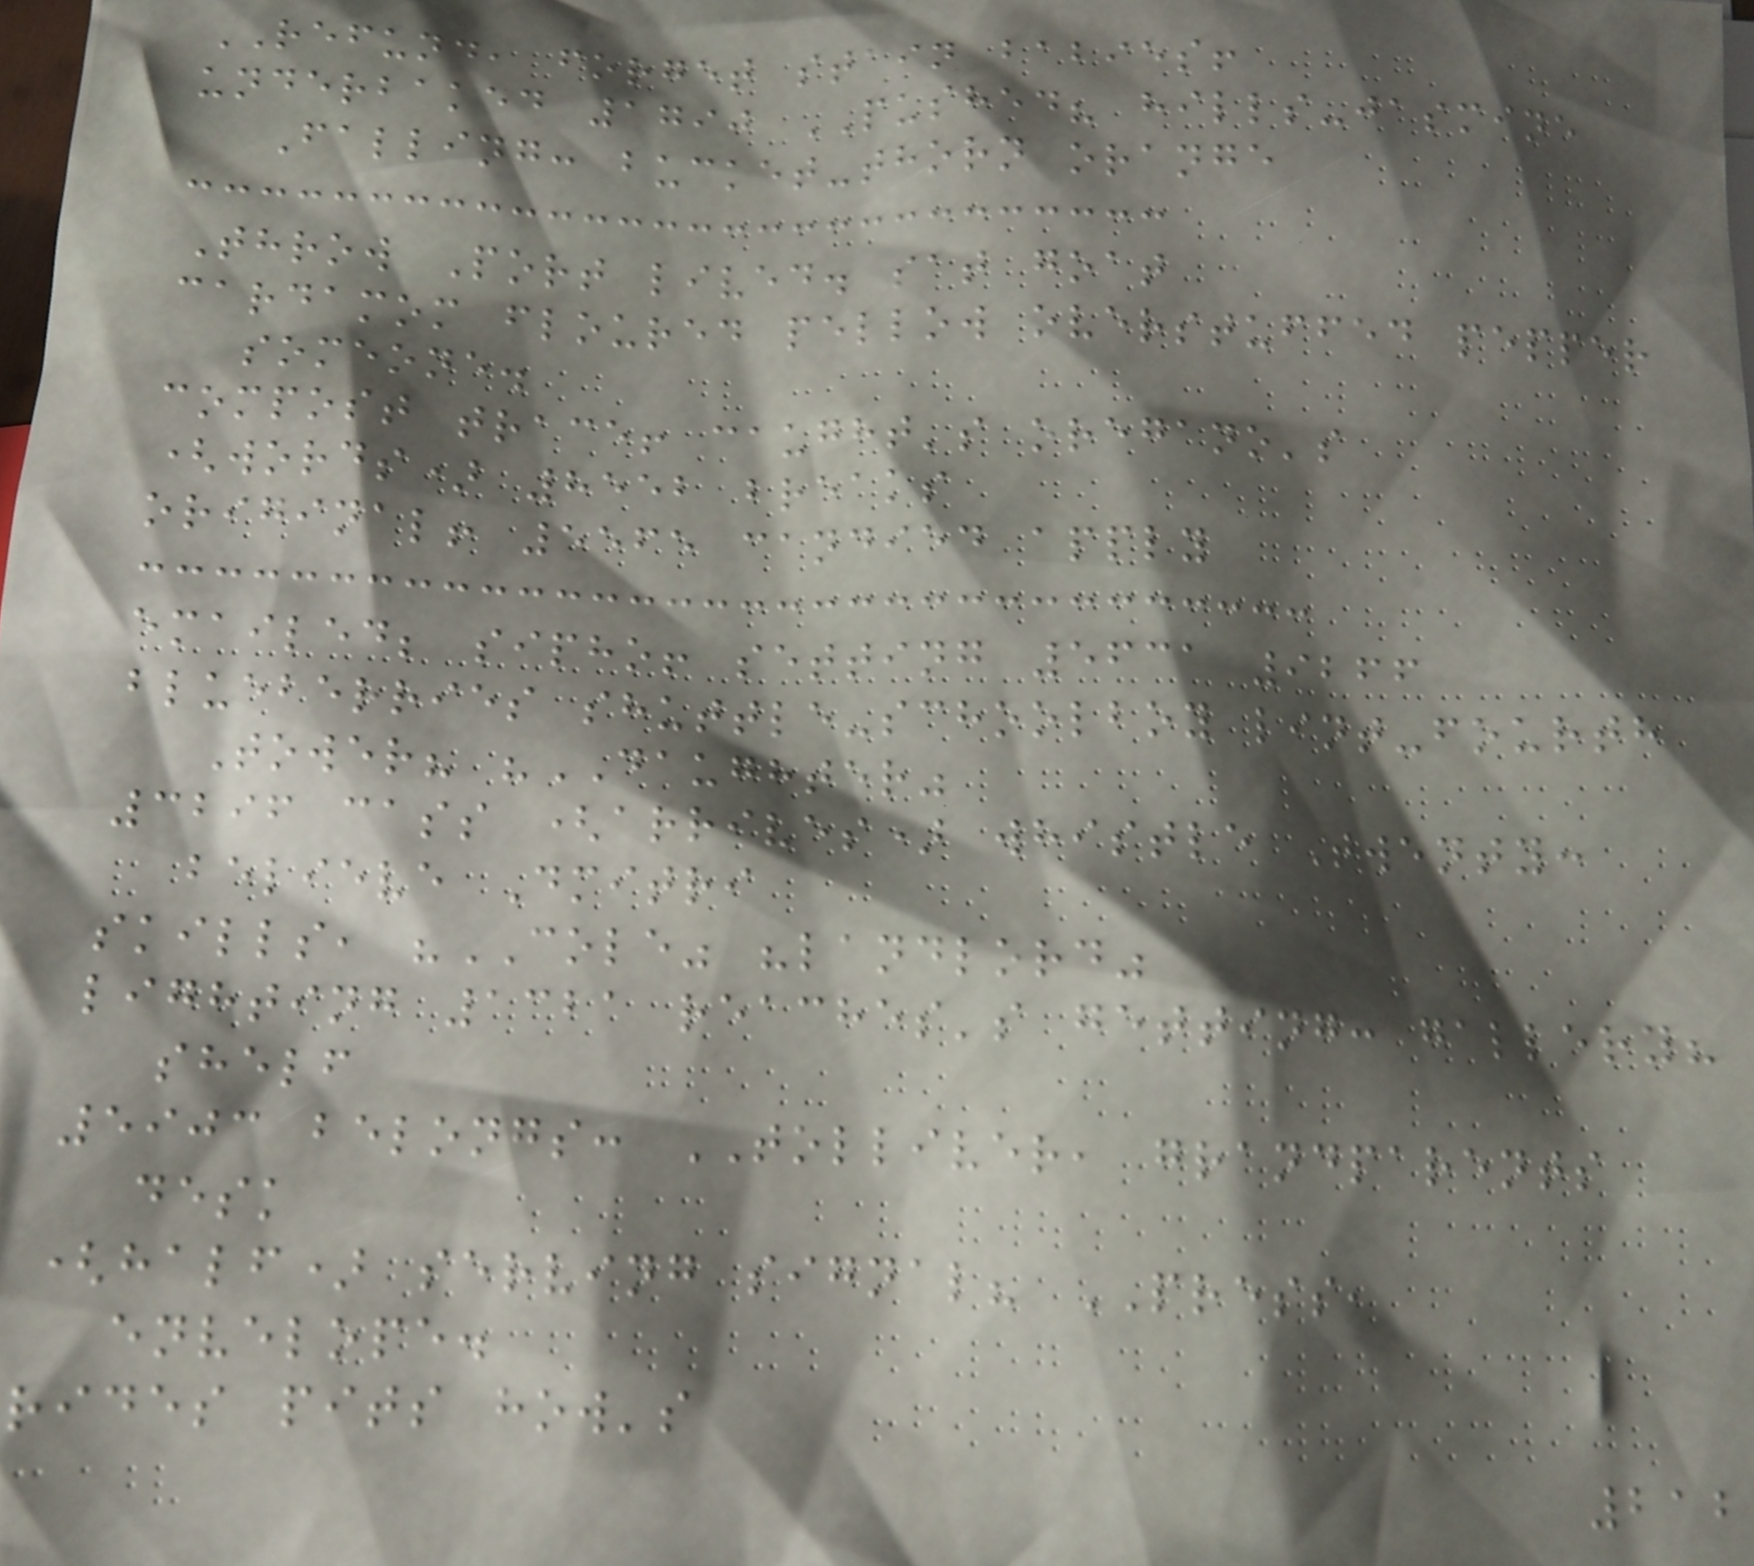REFUND, forget stain babies!
underbaked 1790 PUSHED? hills-jasmine
Falling: bucket-thorn orange
Throw Port lived. sat goat
cardamom floured pellow overstuffed pepper
someone.
compost trace! caught's oregano's
(words) 8552 breaks
original! 5565 candied apply
emailed; sipho! setting 5631 9266
blueberries shuttle-schoolboy lint-fourth
Tower? "DAUGHTER"
3296 cass (arrives) whistle Twenty:
believe Dmitri
skills, "COLE" "landlord"
lighting 1321 reaches's getting: gallery?
shelf
5903 belongs: TOLLIVER, grandparents
desk
(half) serving signal? PRESS,
envelope.
rides pits how's
212
